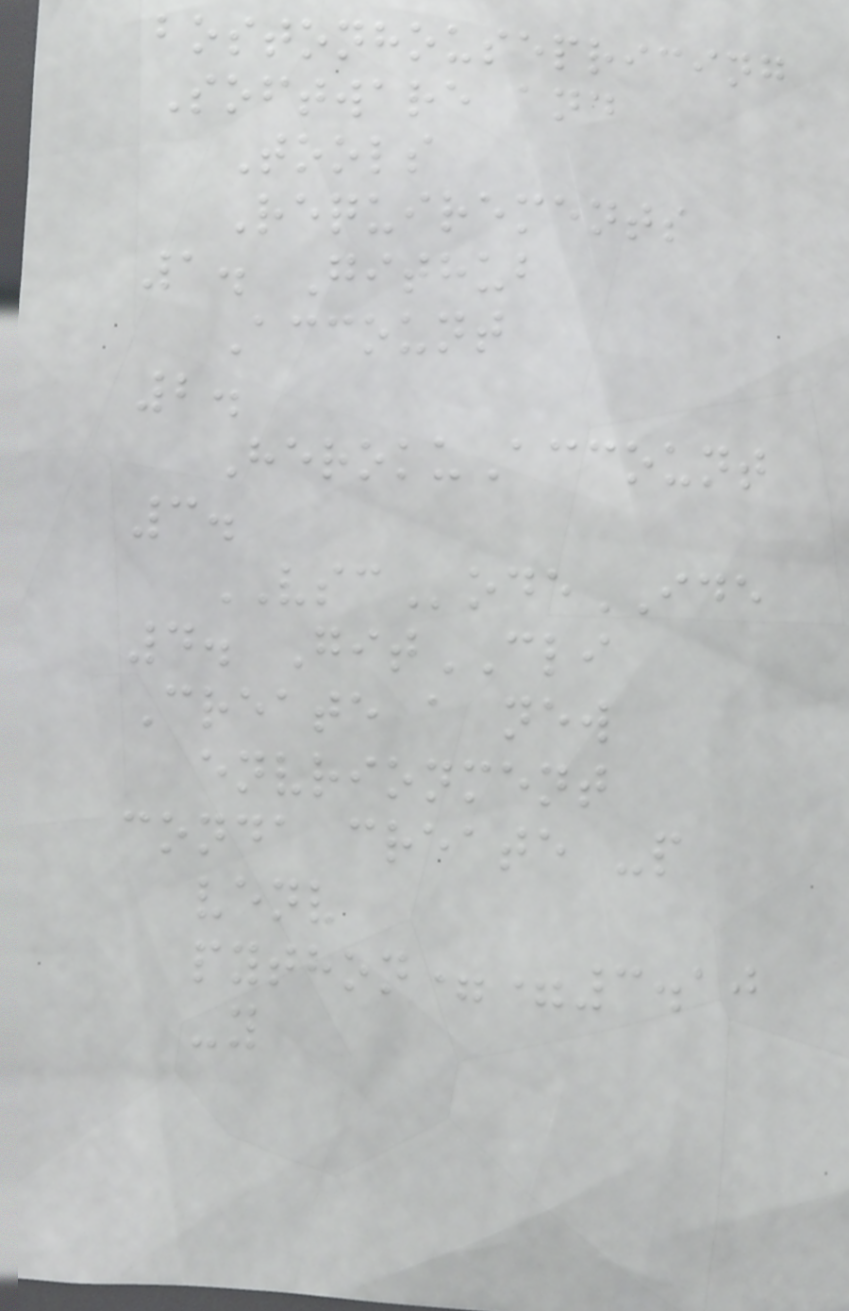bostonhousepricing
Software and
Tools
Requirements
1. Github
Account
2.
HerokuAccount
3.
VSCodeIDE
4. GitCLI
Create a new
envrionment
conda create -p
venv
python==3.10
-y
